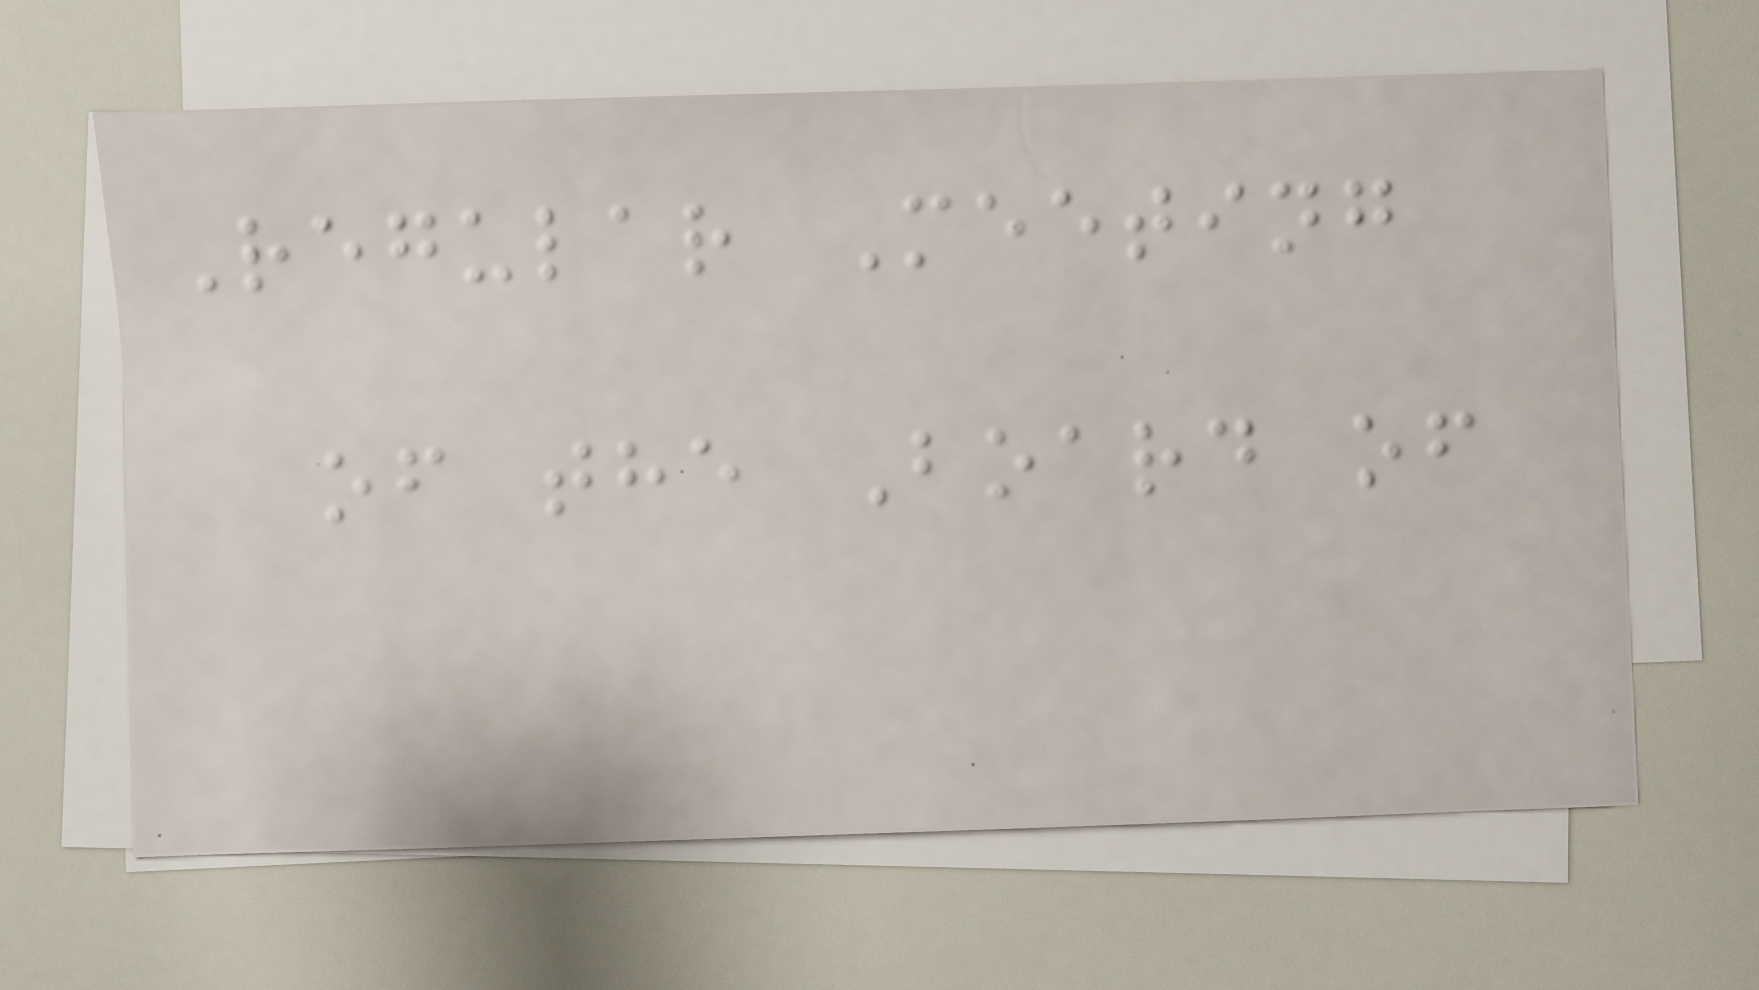Regular Meeting
of the Board of
